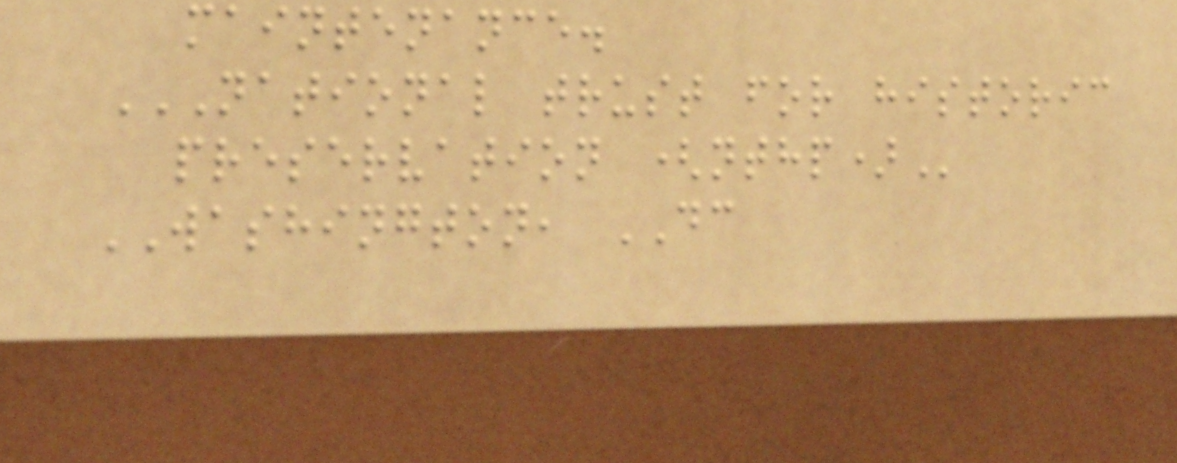maintenance.
NATIONAL TRUST FOR HISTORIC
PRESERVATION (NTHP)
WASHINGTON, DC
